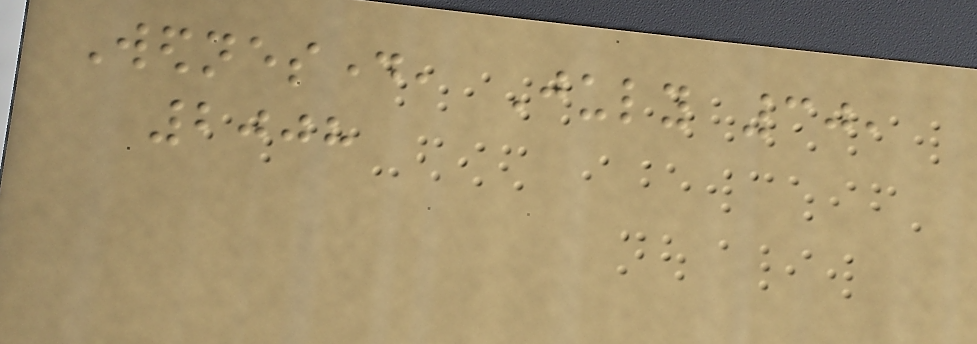Wednesday, July 30,
2008
